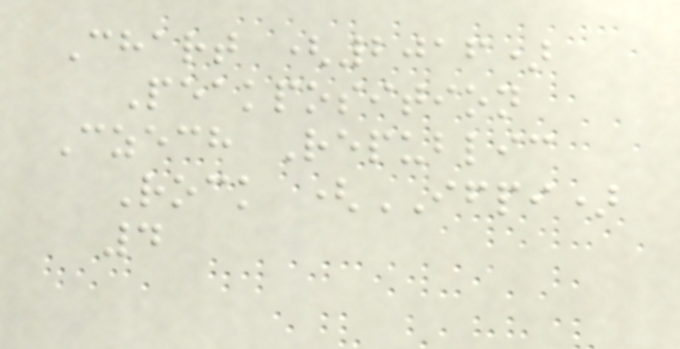Chart (2016)
Peakposition
Czech Republic
Rock (IFPI)
4
